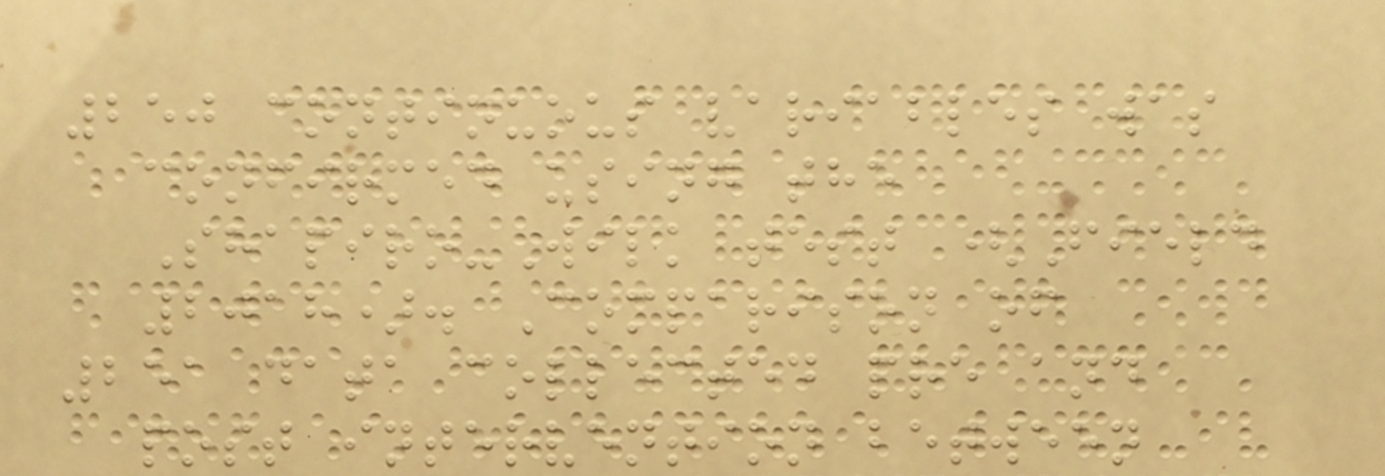250 continuous variables was
confirmed using the
Shapiro-Wilk test (Field
2018). Comparison of
251 data collected pre and
post intervention between
